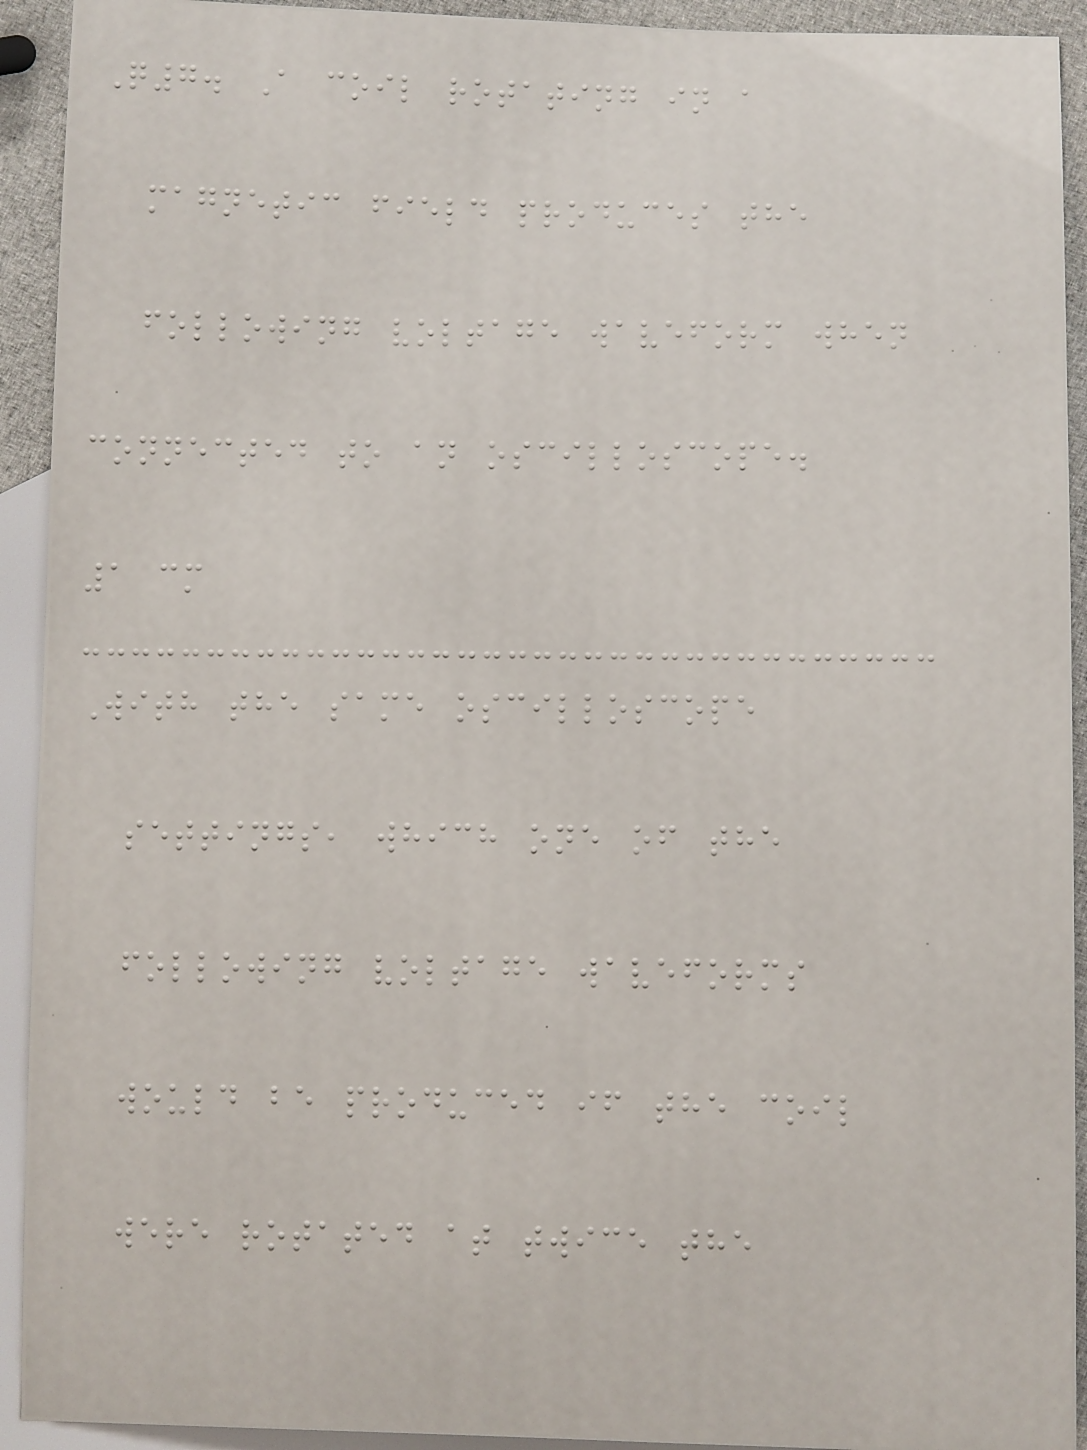Q7. A coil rotating in a
magnetic field produces the
following voltage waveform when
connected to an oscilloscope.
1 cm
With the same oscilloscope
settings, which one of the
following voltage waveforms
would be produced if the coil
were rotated at twice the
